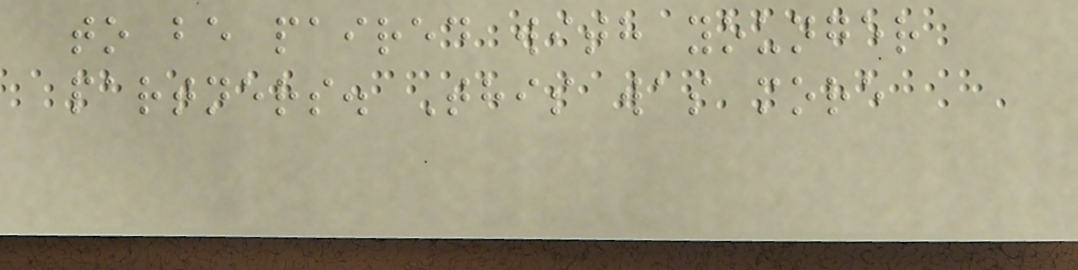to be paired with younger
partners. This was more
